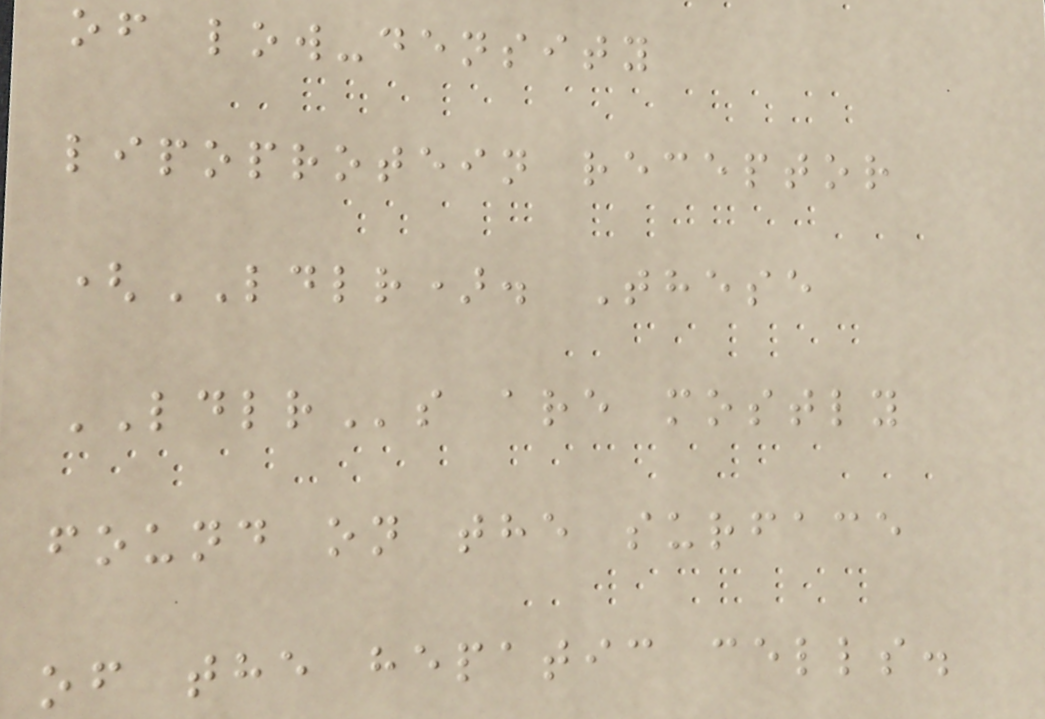of low-density
lipoprotein receptor
(LDLR). These
LDLRs are mostly
found on the surface
of the hepatic cells.
